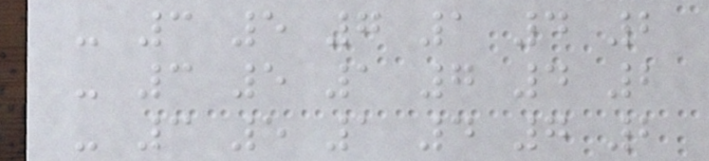- 3 5 7 1 4 2
- 3 5 1 7 4 2
- 3 5 1 4 7 2
